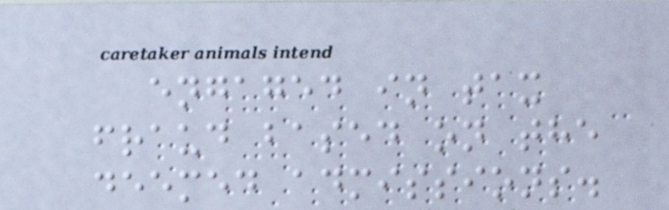engaged in tax
fraud based on the
deemed admissions.
